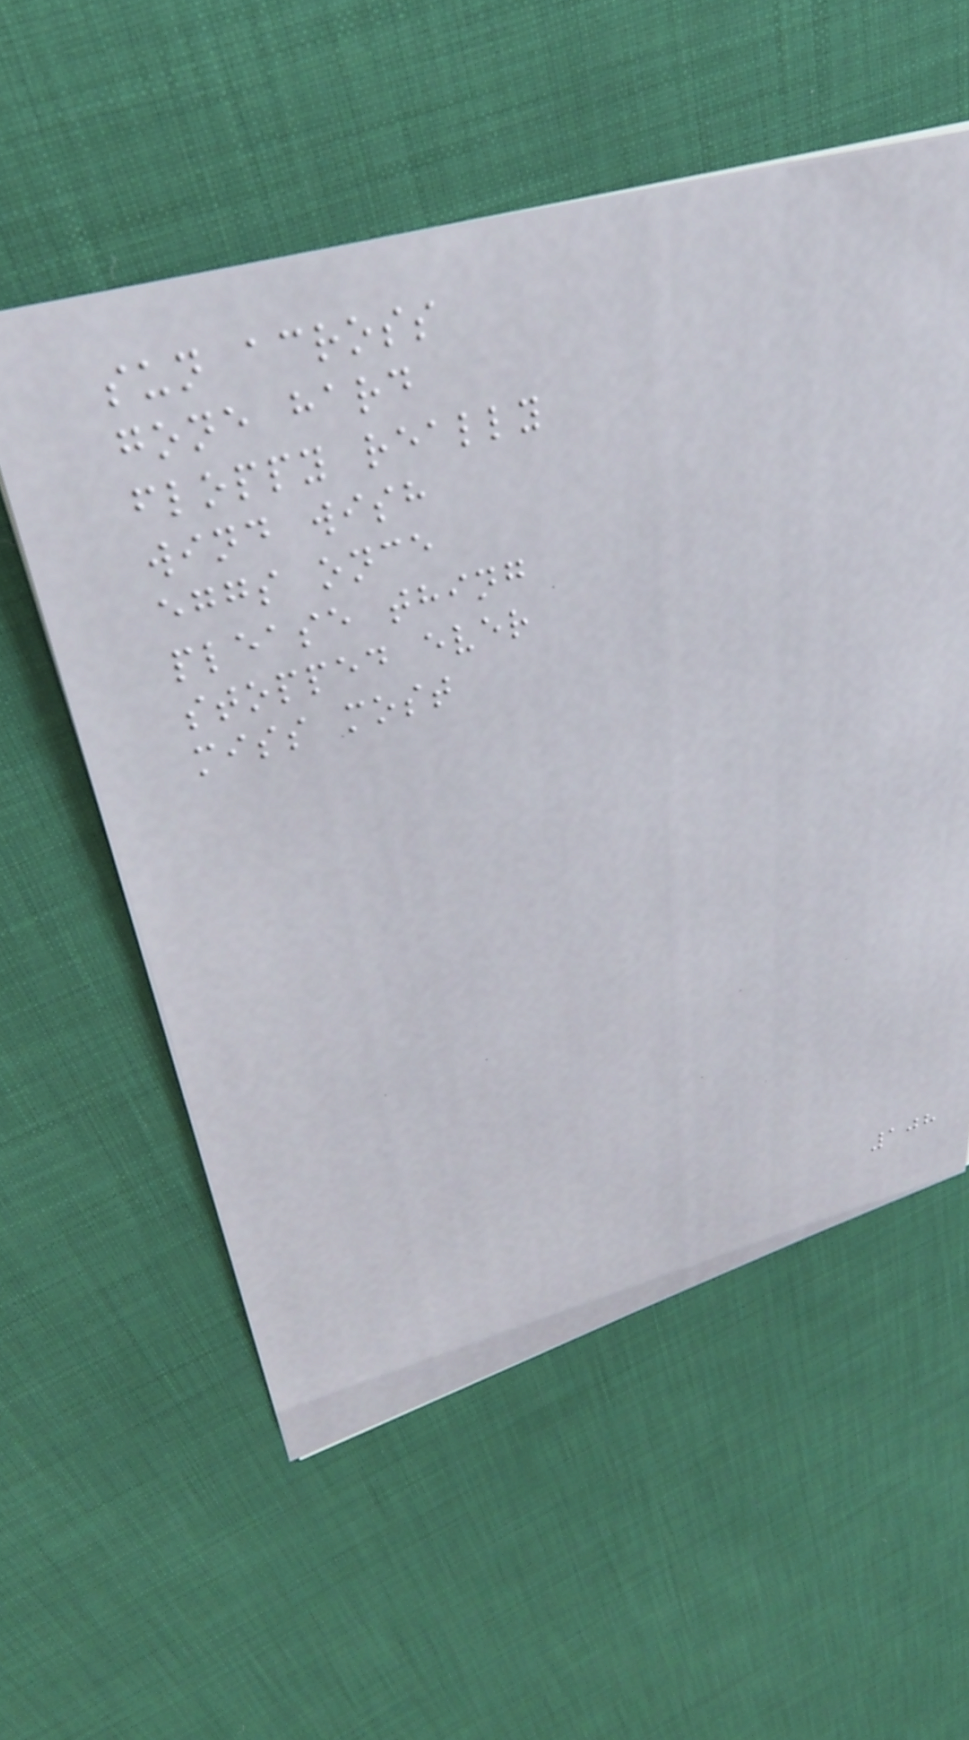sun across
gone hard
floppy really
wind wish
eggs once
please thing
stopped ever
miss most
108
